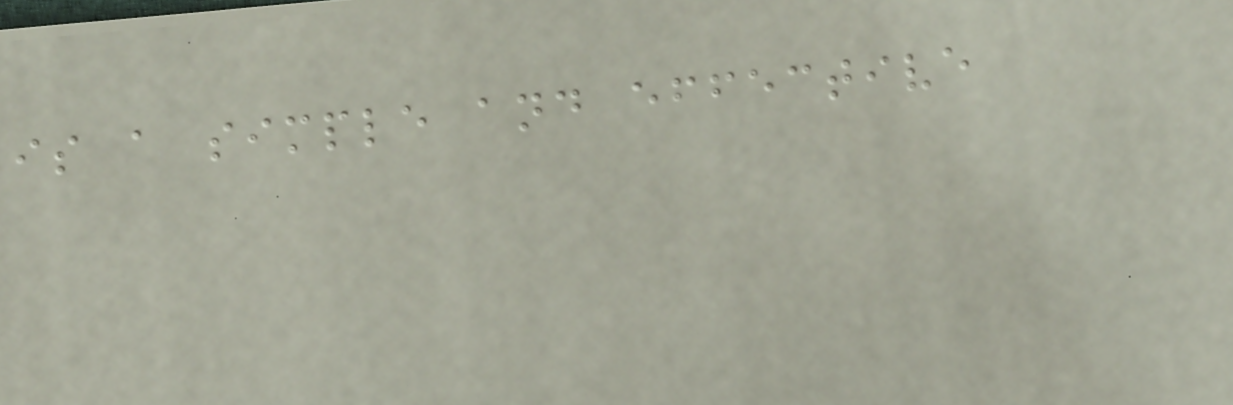is a simple and effective
